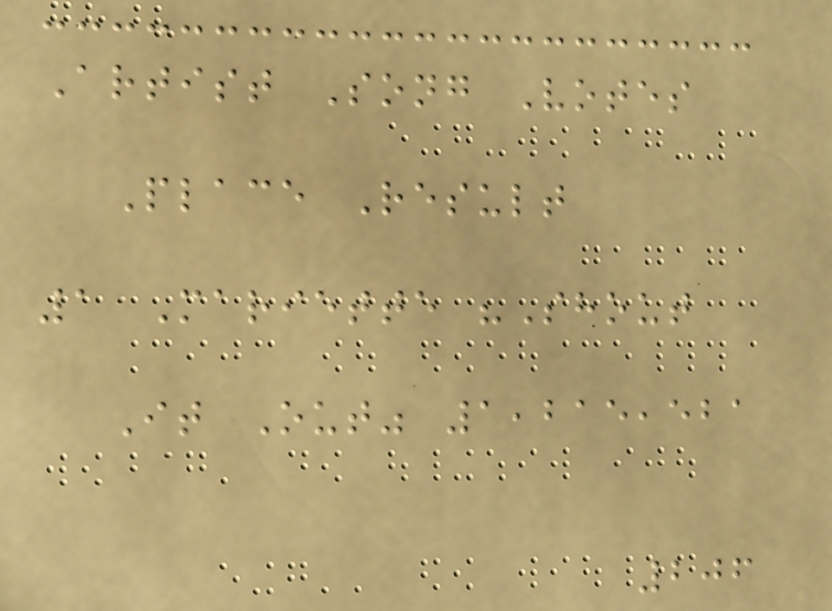Artist Song Votes
Place Result
1 Mariette "Shout
It Out" 1,215,521
206
